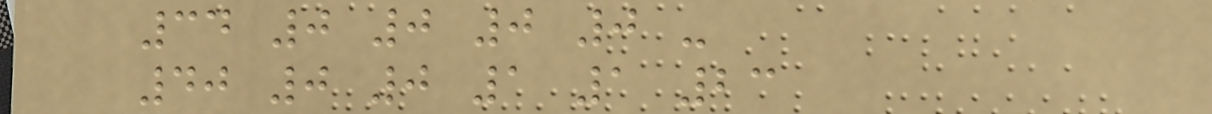34 0 0 0 0 -
40 0 0 1 1 23
